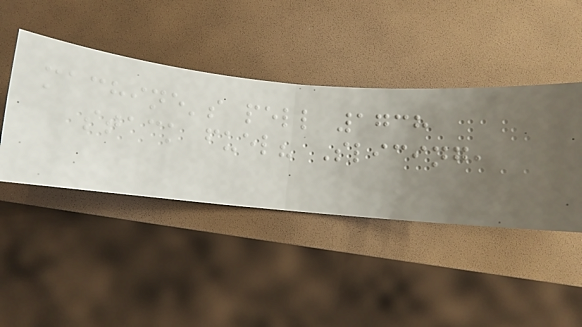machine's pell 1738
stack fuel? Slicing,
